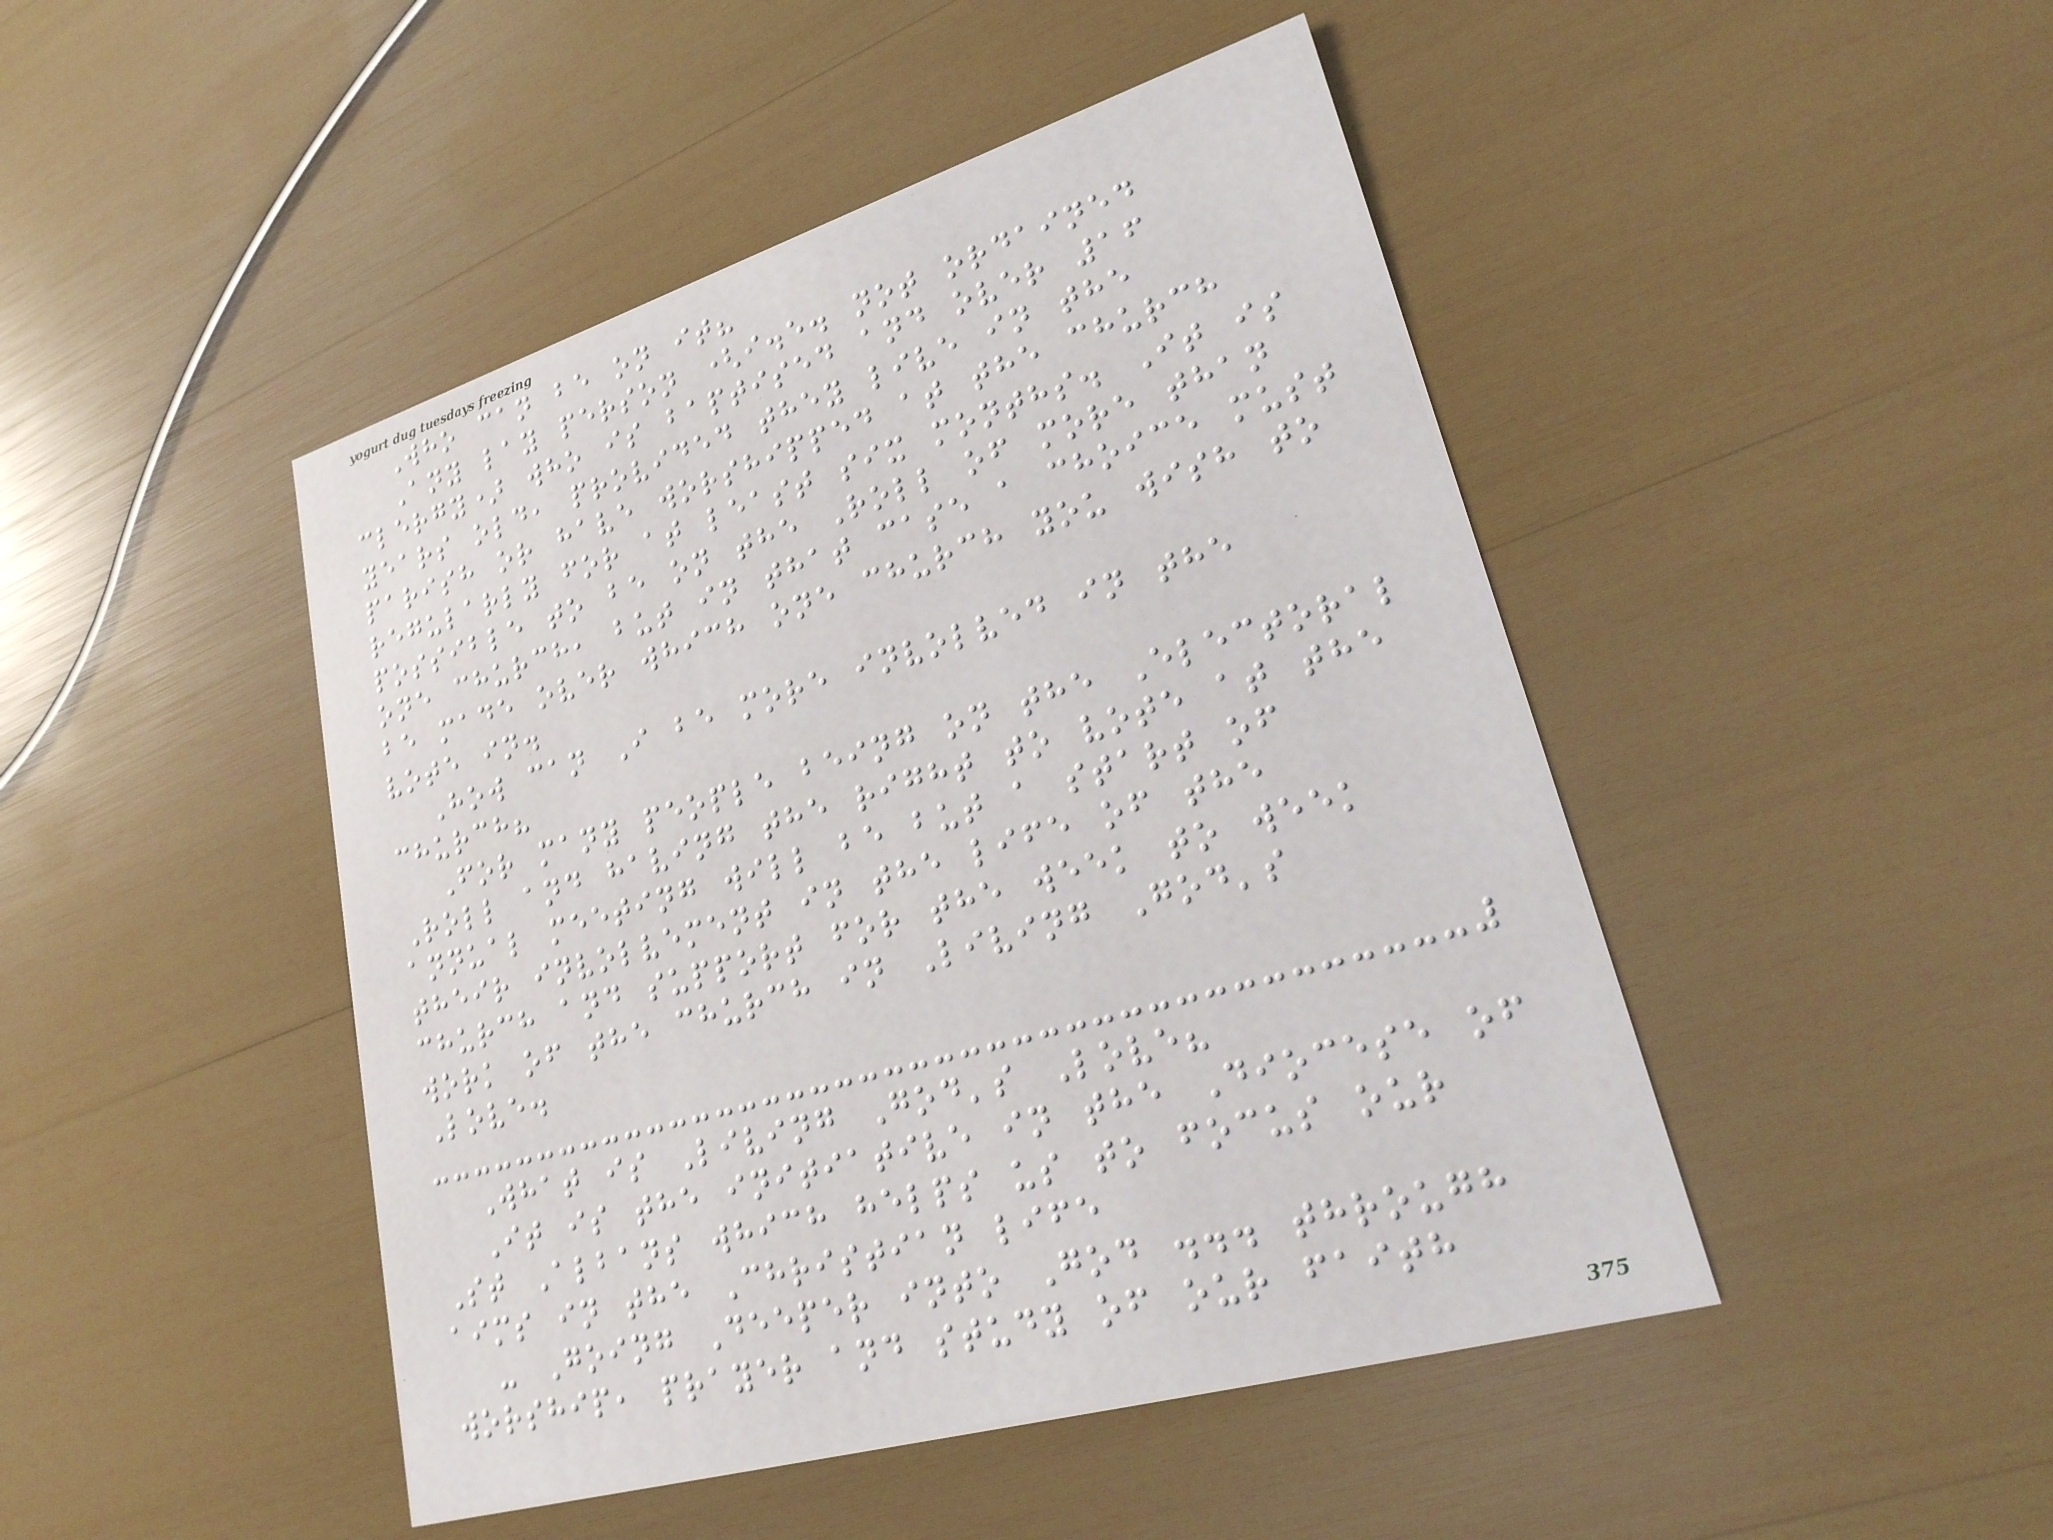Who can be on it?
Any lay person (i.e. not ordained
clergy) who is baptised and over 16
years old, provided they live in the
parish or have worshipped at the church
regularly for at least six months. It is
possible to be on the Roll of more than
one church, but in that case a choice must
be made over which one church you wish to
vote in.
How can I be more involved in the
church?
For many people being on the Electoral
Roll and having the right to vote at the
annual meeting will be but a start of
their involvement in the life of the
church and support for the week to week
work of the church in Living God's
Love.
What is Living God's Love?
It is the initiative in the Diocese of
St Albans which helps us to focus our
aims in the Christian life
- Going Deeper into God ... through
worship, prayer and study of our faith
